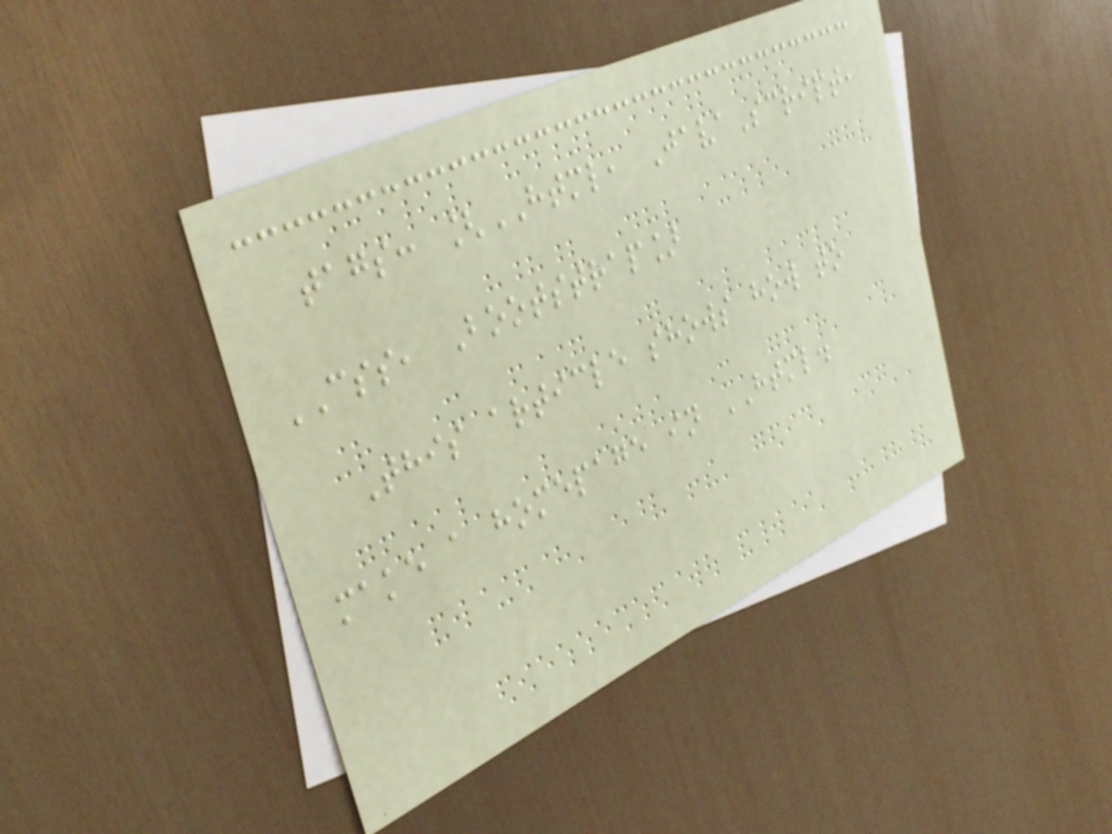tags: [HTML, JavaScript,
CSS, Bootstrap]
This article shows how to
make a homepage in HTML.
